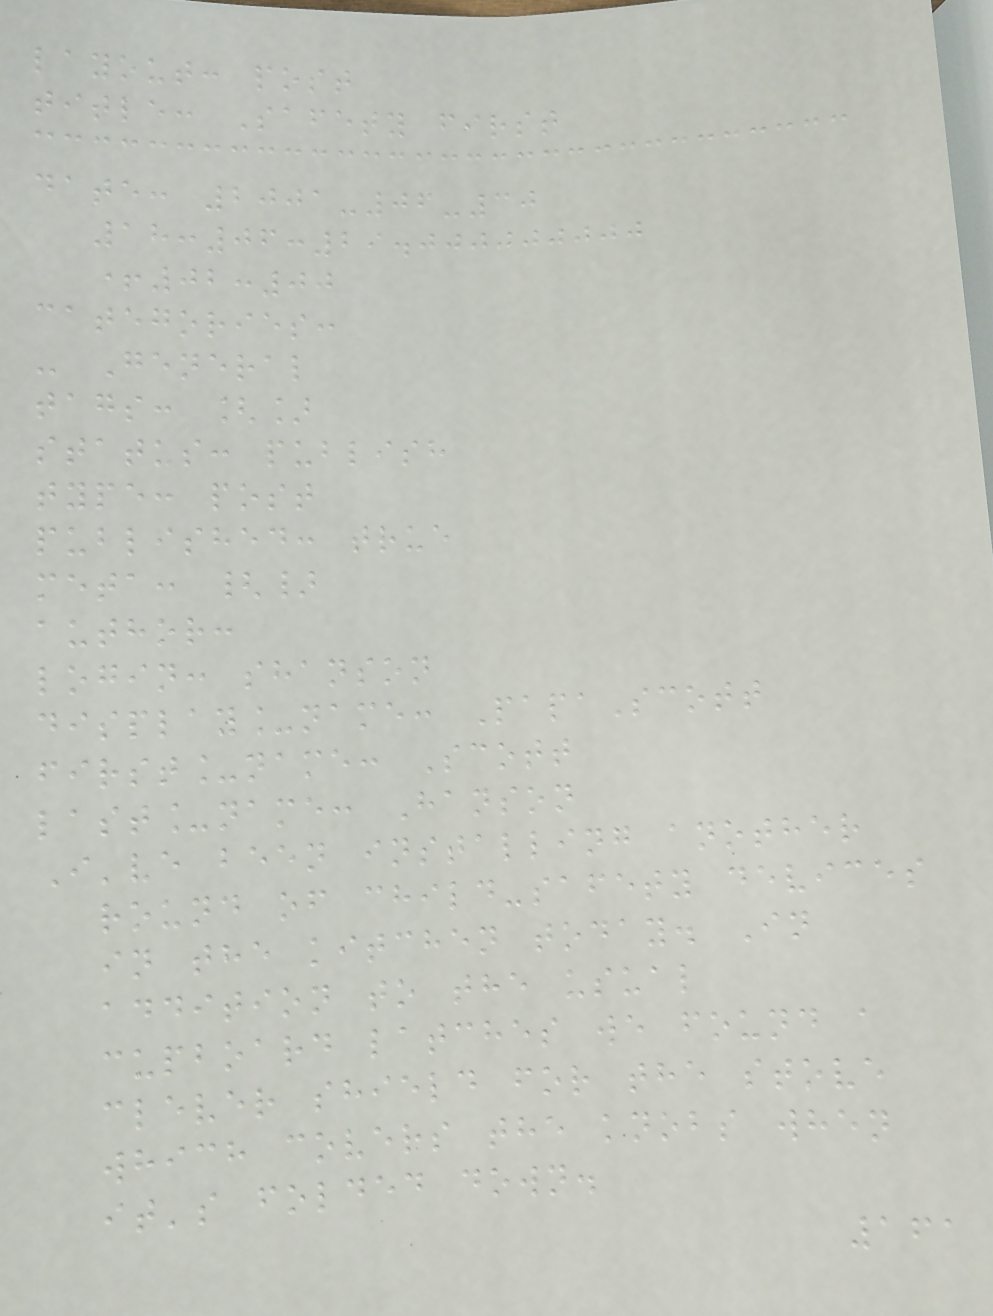layout: post
title: Safety first
date: 2001-06-30
18:06:29.000000000
+02:00
categories:
- General
tags: []
status: publish
type: post
published: true
meta: {}
author:
login: shanson
display_name: PapaScott
first_name: Scott
last_name: Hanson
I've been installing another
round of child-safety devices
in the kitchen today. In
addition to the usual
cupboard latches we found a
clever shield for the stove
which covers the knobs when
it's folded down.
161
